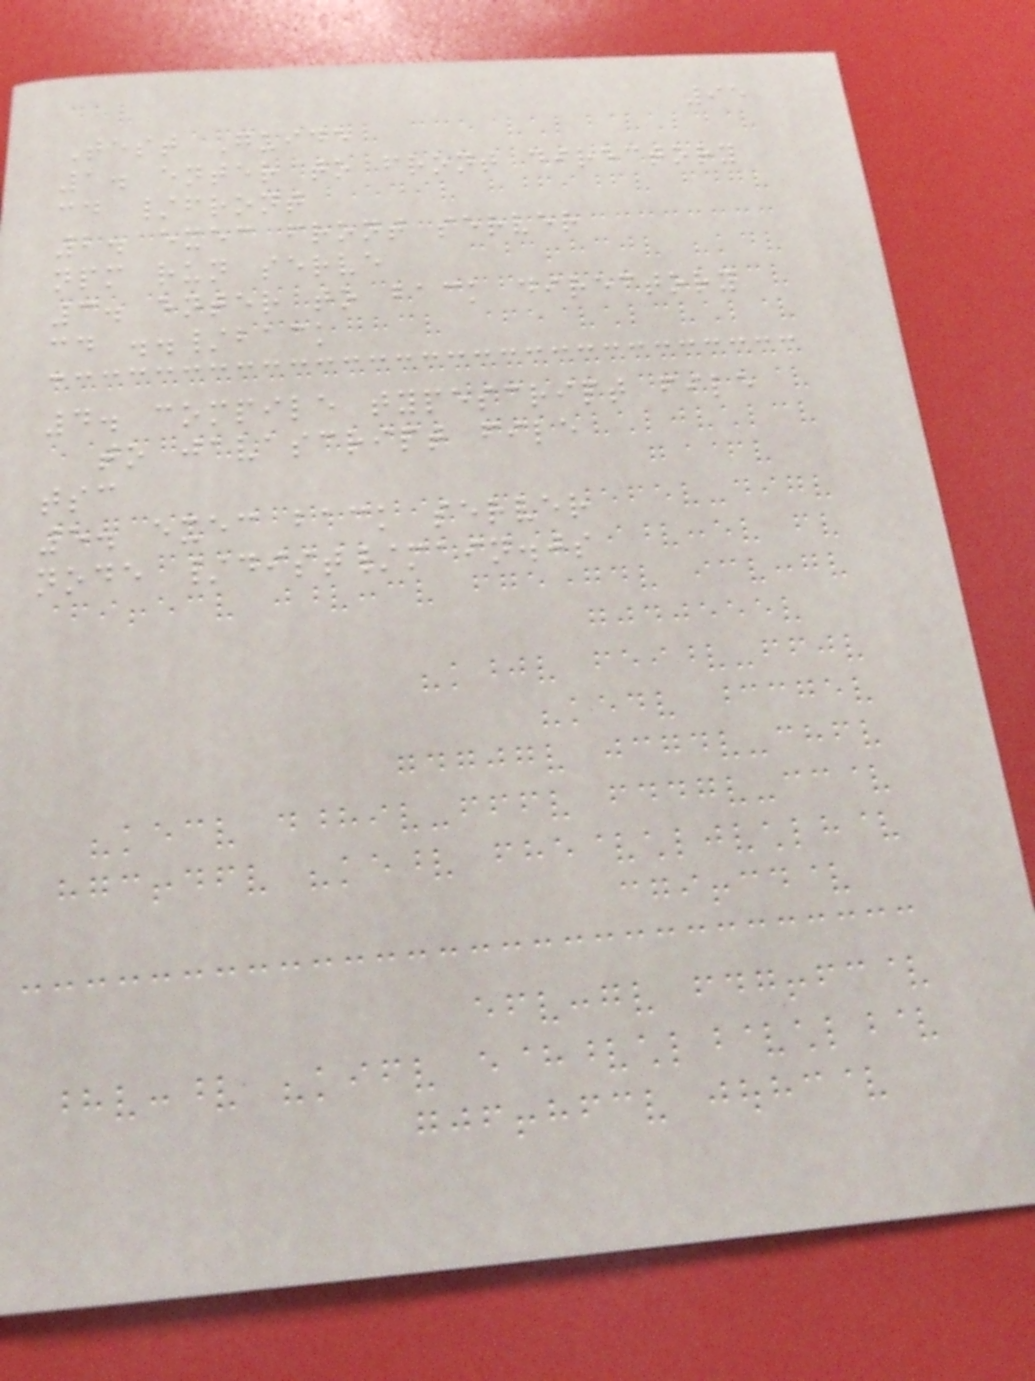95
Test Guide
1. enter to front directory
cd /front
2. exec front server
npm run serve
3. enter to back directory
cd ../back
4. compile typescript file
to javascript file
tsc
5. exec back server
node /dist/main.js
